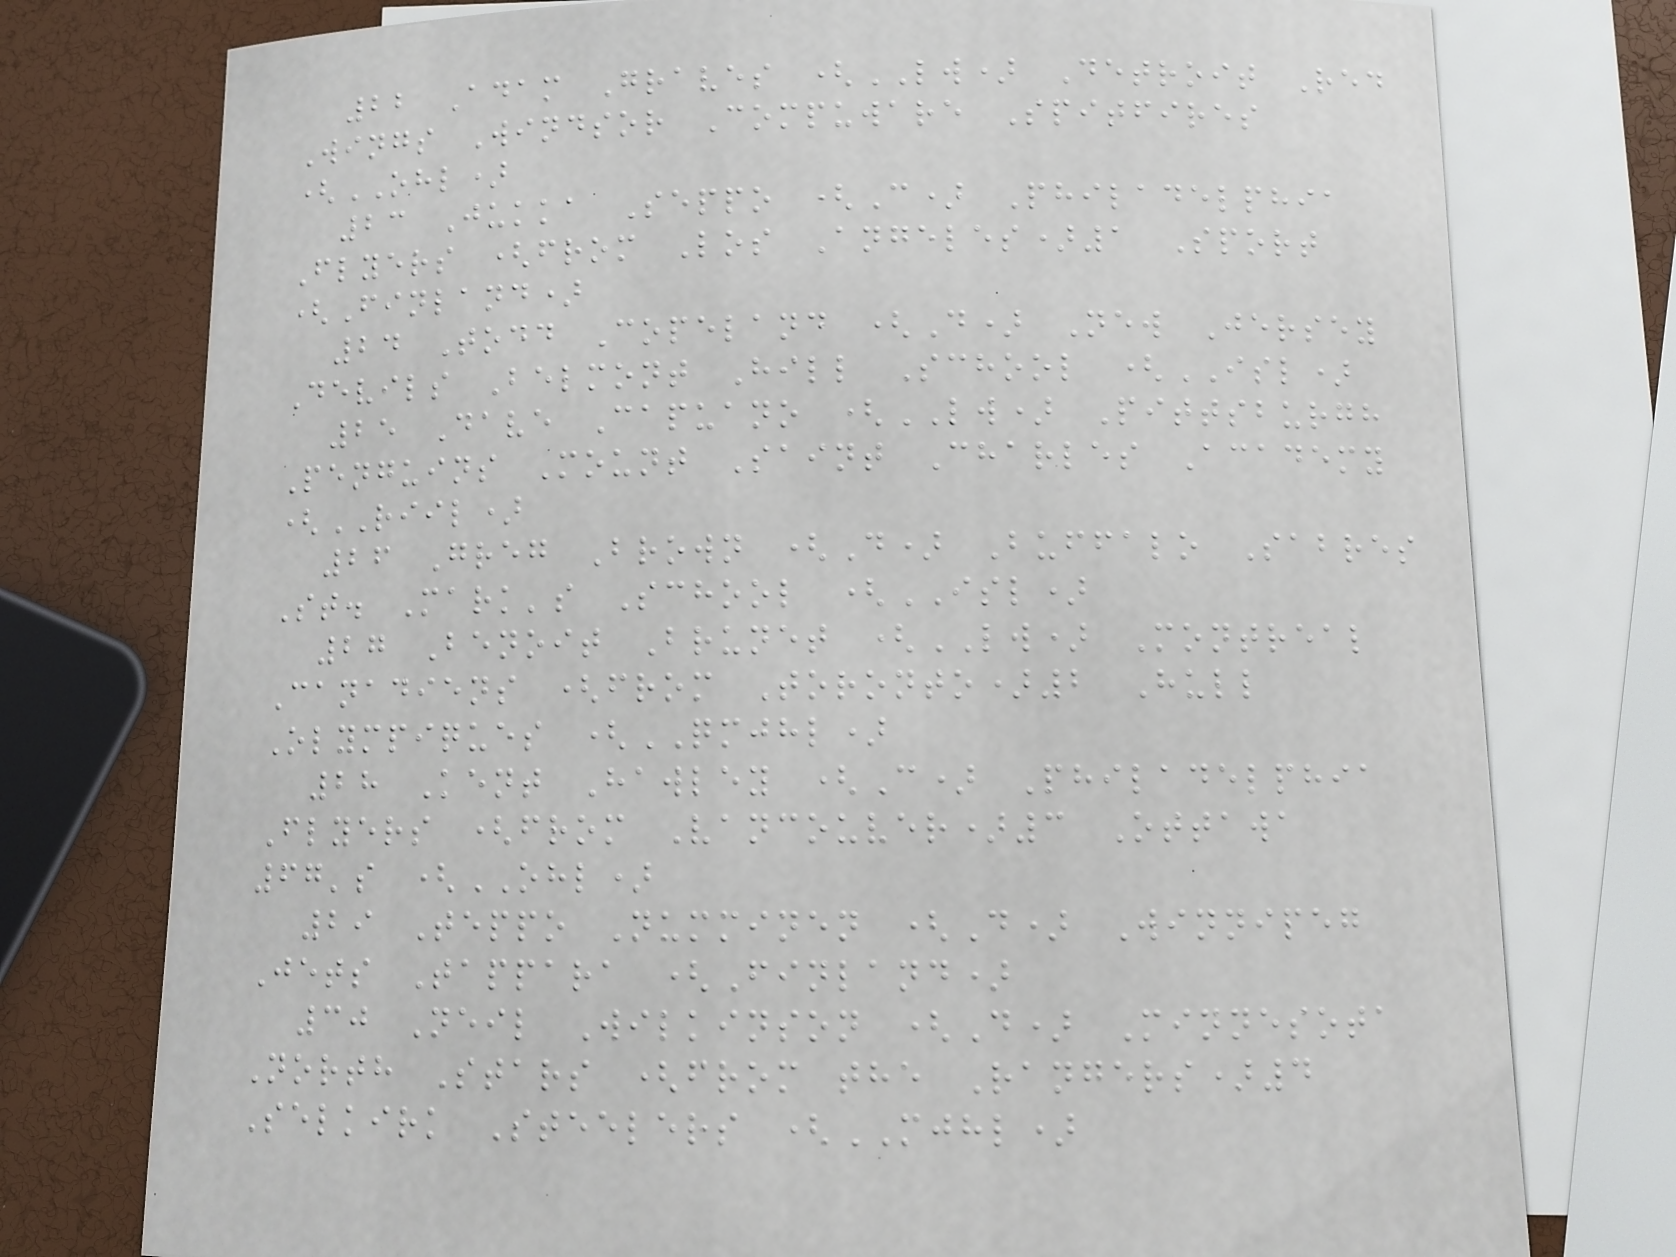22 Adam Graves (LW) Detroit Red
Wings Windsor Compuware Spitfires
(OHL)
23 Jukka Seppo (C) Philadelphia
Flyers (from Los Angeles)1 Sport
(Finland)
24 Todd Copeland (D) New Jersey
Devils Belmont Hill School (ISL)
25 Dave Capuano (LW) Pittsburgh
Penguins Mount Saint Charles Academy
(RIIL)
26 Greg Brown (D) Buffalo Sabres
St. Mark's School (ISL)
27 Benoit Brunet (LW) Montreal
Canadiens (from Toronto)2 Hull
Olympiques (QMJHL)
28 Kent Hawley (C) Philadelphia
Flyers (from Vancouver)3 Ottawa
67's (OHL)
29 Teppo Numminen (D) Winnipeg
Jets Tappara (Finland)
30 Neil Wilkinson (D) Minnesota
North Stars (from the Rangers)4
Selkirk Steelers (MJHL)
